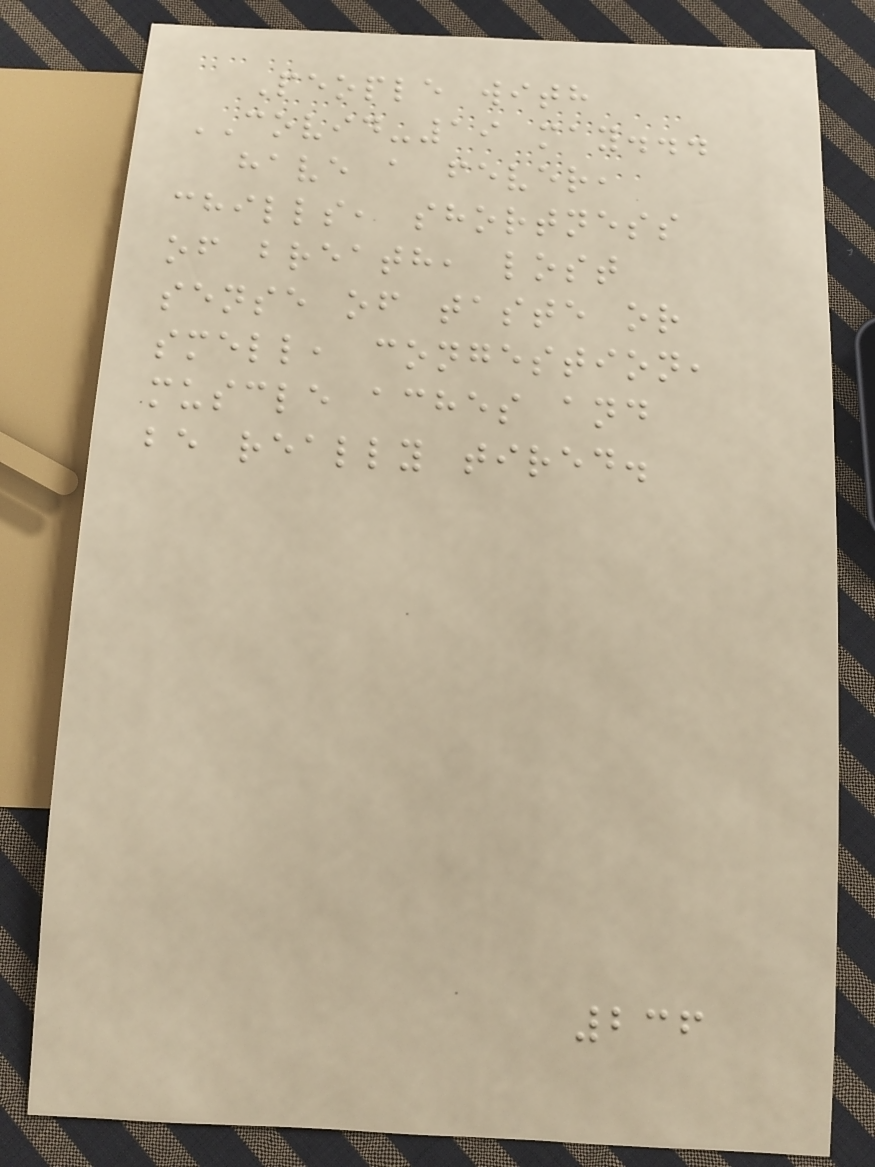People with
COVID-19 may...
have a fever,
chills, shortness
of breath, lost
sense of taste or
smell, congestion,
muscle aches and
be really tired.
236
